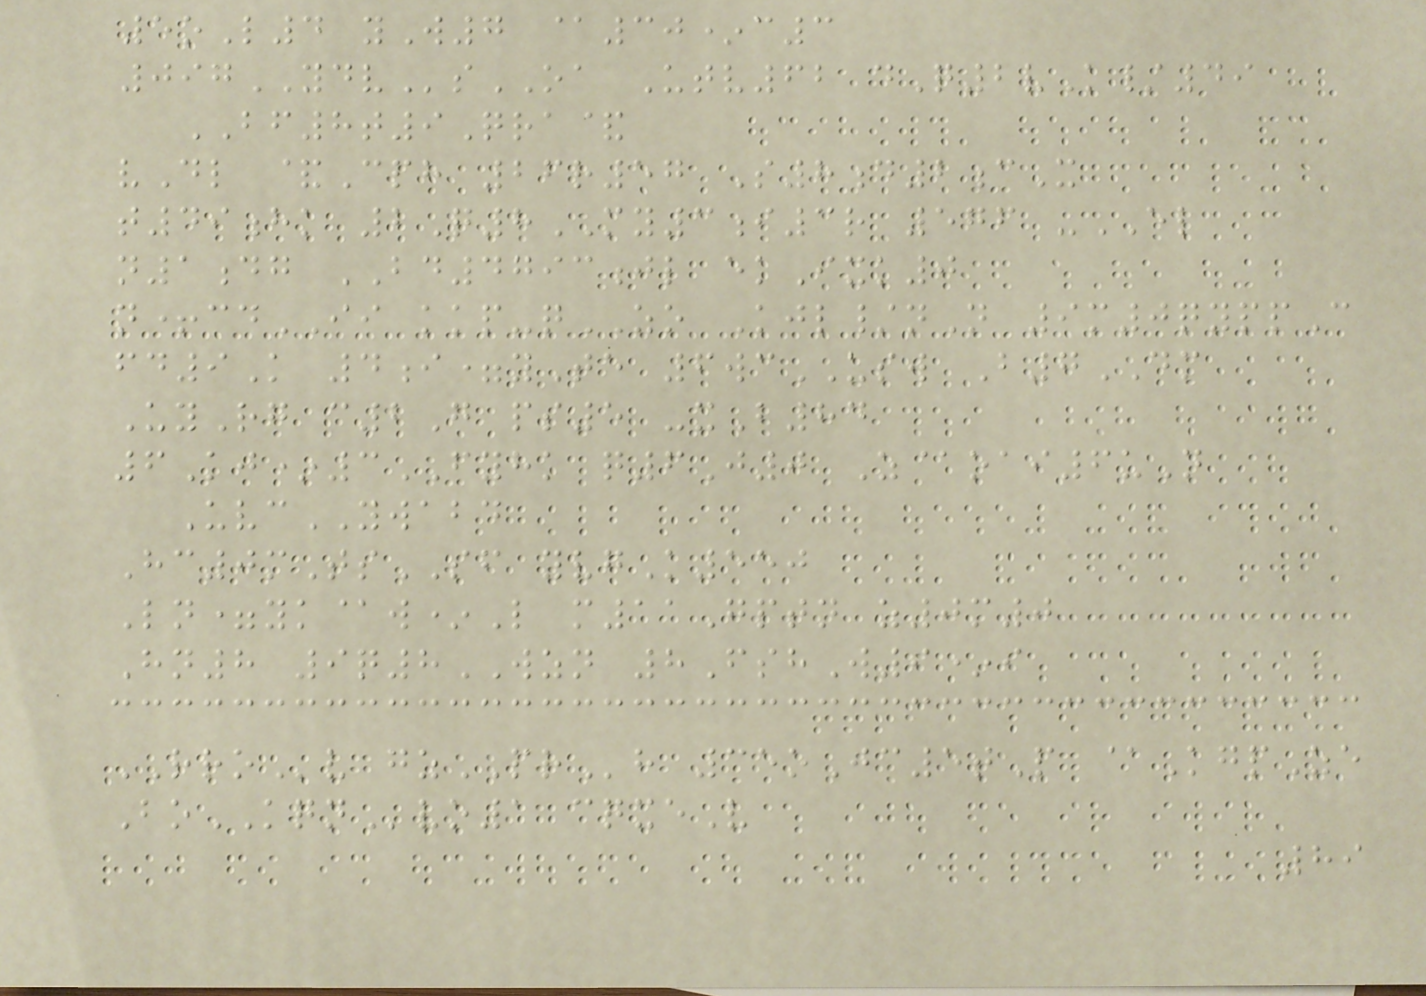5oL4 yW7 @30*c3
097YDVsOA Utv62 dQ2vK/49
BF8t9Qra&
vDl &Cph 26r57 S8d2cX
t49hk 2Q8MY3i3r 576 -EL
n1dg BD4793jl ekIxk0
n+cdII kkp-qZO Kjl/nN 9m0qyppC
fd9K 4i=yTe 6wcUSW B7DM
UyRg c2G ps5 -xB84
6Kj*3FYHK q6J0 Z@oai6uN
UvcYWABD
Hc0mTsSF yvgK550
Ln=yk@w*L m11Gptn z0m0
Hn8 9q8WZN 8FshW9*i
RROv gzPRh 35oJc5tP @KgpZe
BoKQNvo1 cqxeV
89
